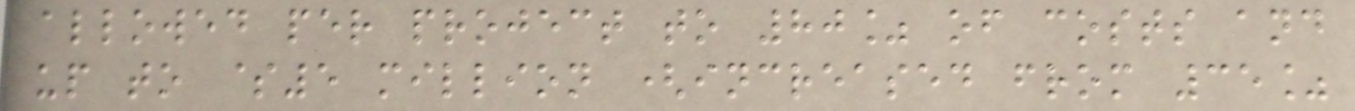allowed per project to 80% of costs and
up to $5 million (increased from 35%
